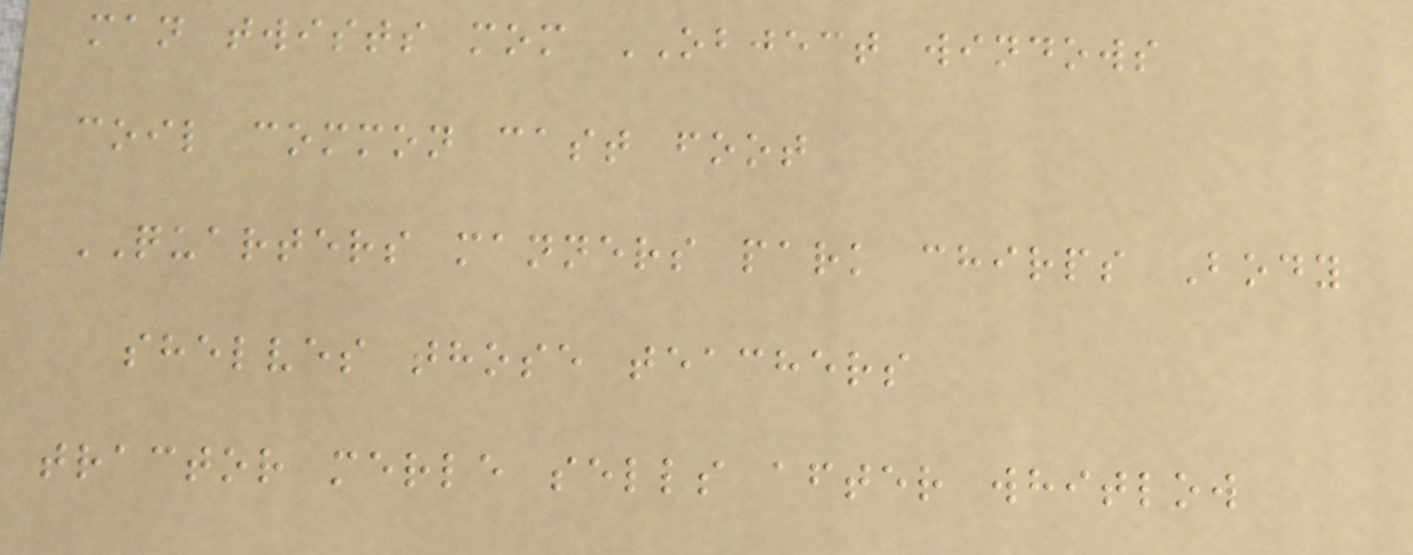man twists mom OBJECT windows
coil common cast foot
QUARTERS manners park chirps Body
shelves those teachers
tractor merle sells after whitlow
